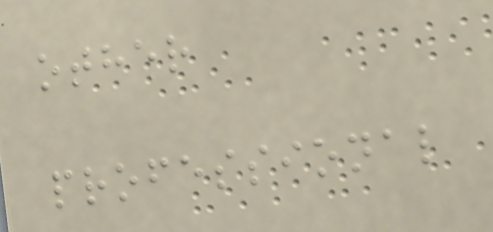other
professional
